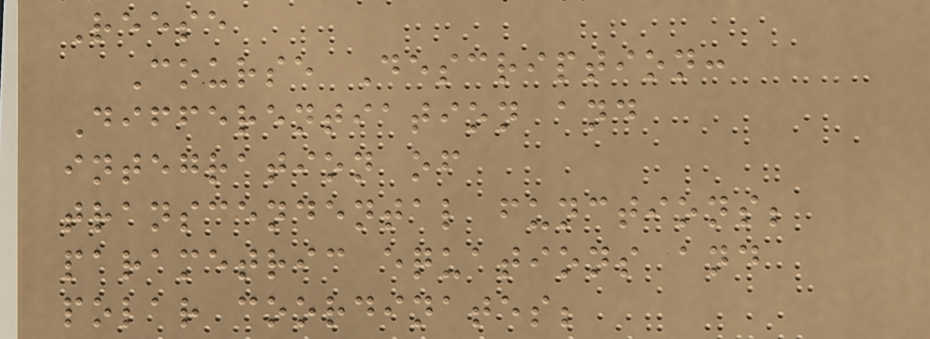Reese
Course Description:
Differentiation and
integration of
transcendental functions;
parametric equations and
polar coordinates;
